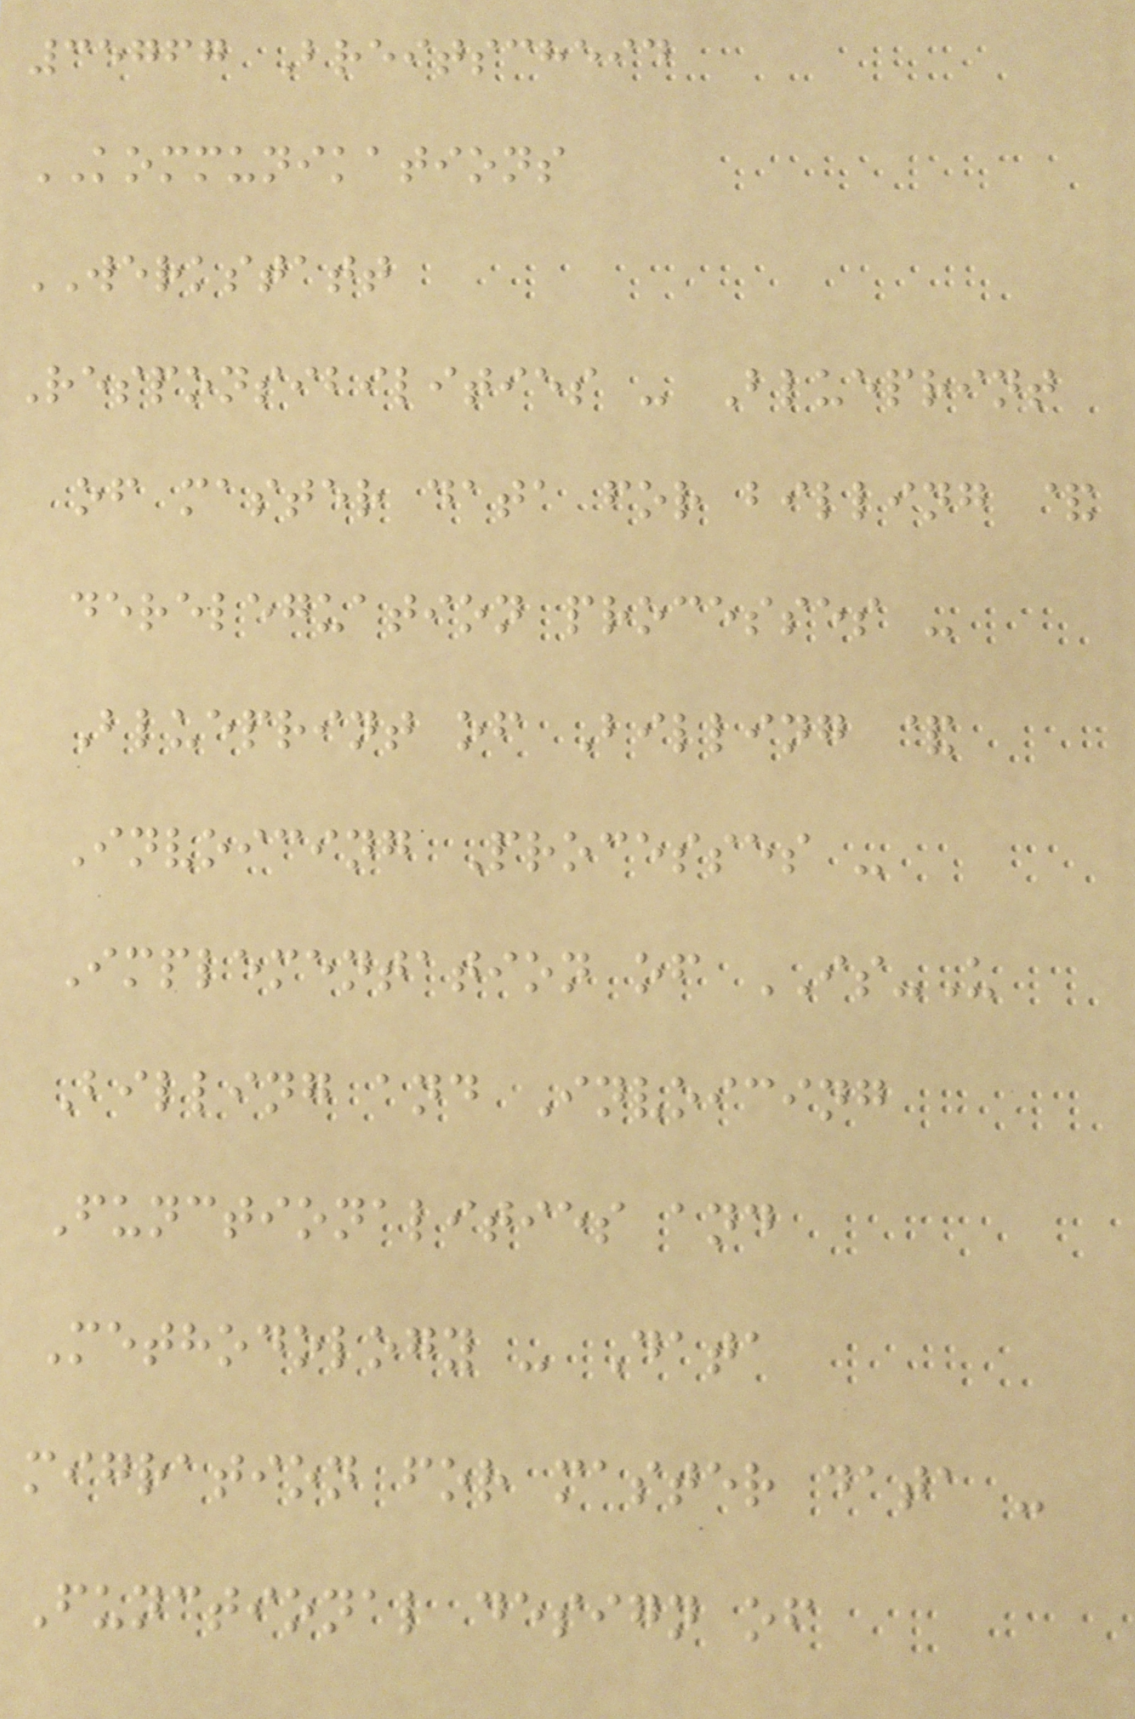35767 Breitscheid
KOMMUNIKATIONS
WERKSTATT
Responsibilities - Blueprint
of master data for billing &
dereleguation processes -
Blueprint of Billing &
Invoicing Processes -
Implementation of IS-U
Billing and Invoicing
Functionalities and
Methodology - Data
migration for master data -
Functional design of
